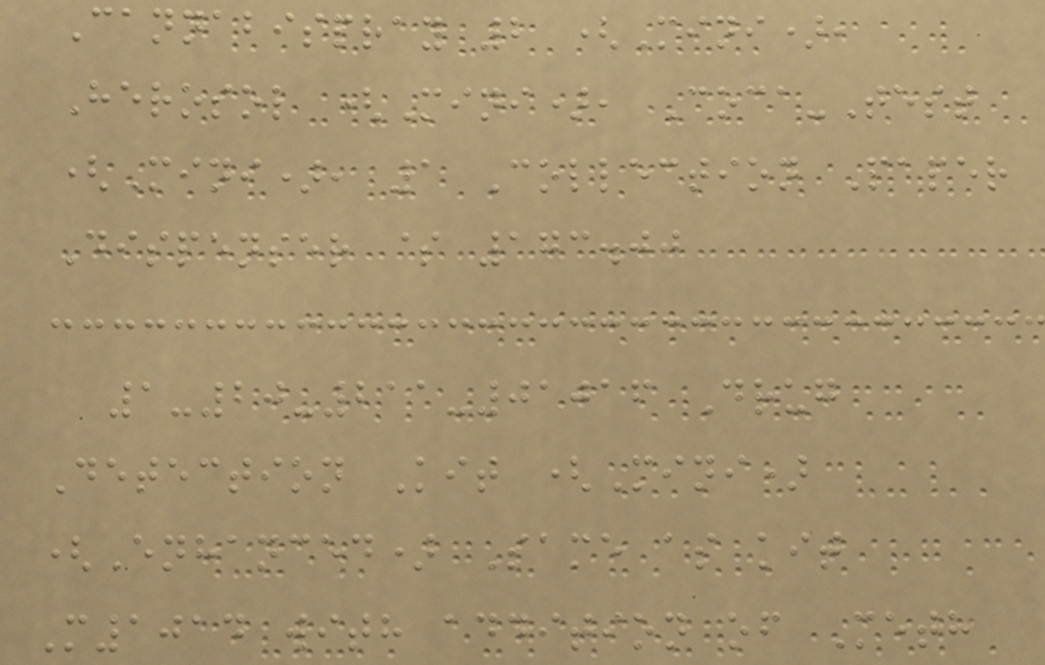Cannabispray 2 (Mini),
Herosol (Mini), Coca-Test
(Mini), 1 Collection Paper
Dispenser $ 173.00
1-20-211-01016 Drug
Detection Kit (Mini)
(Enhanced) Same as kit
M1014 with addition of Meth
